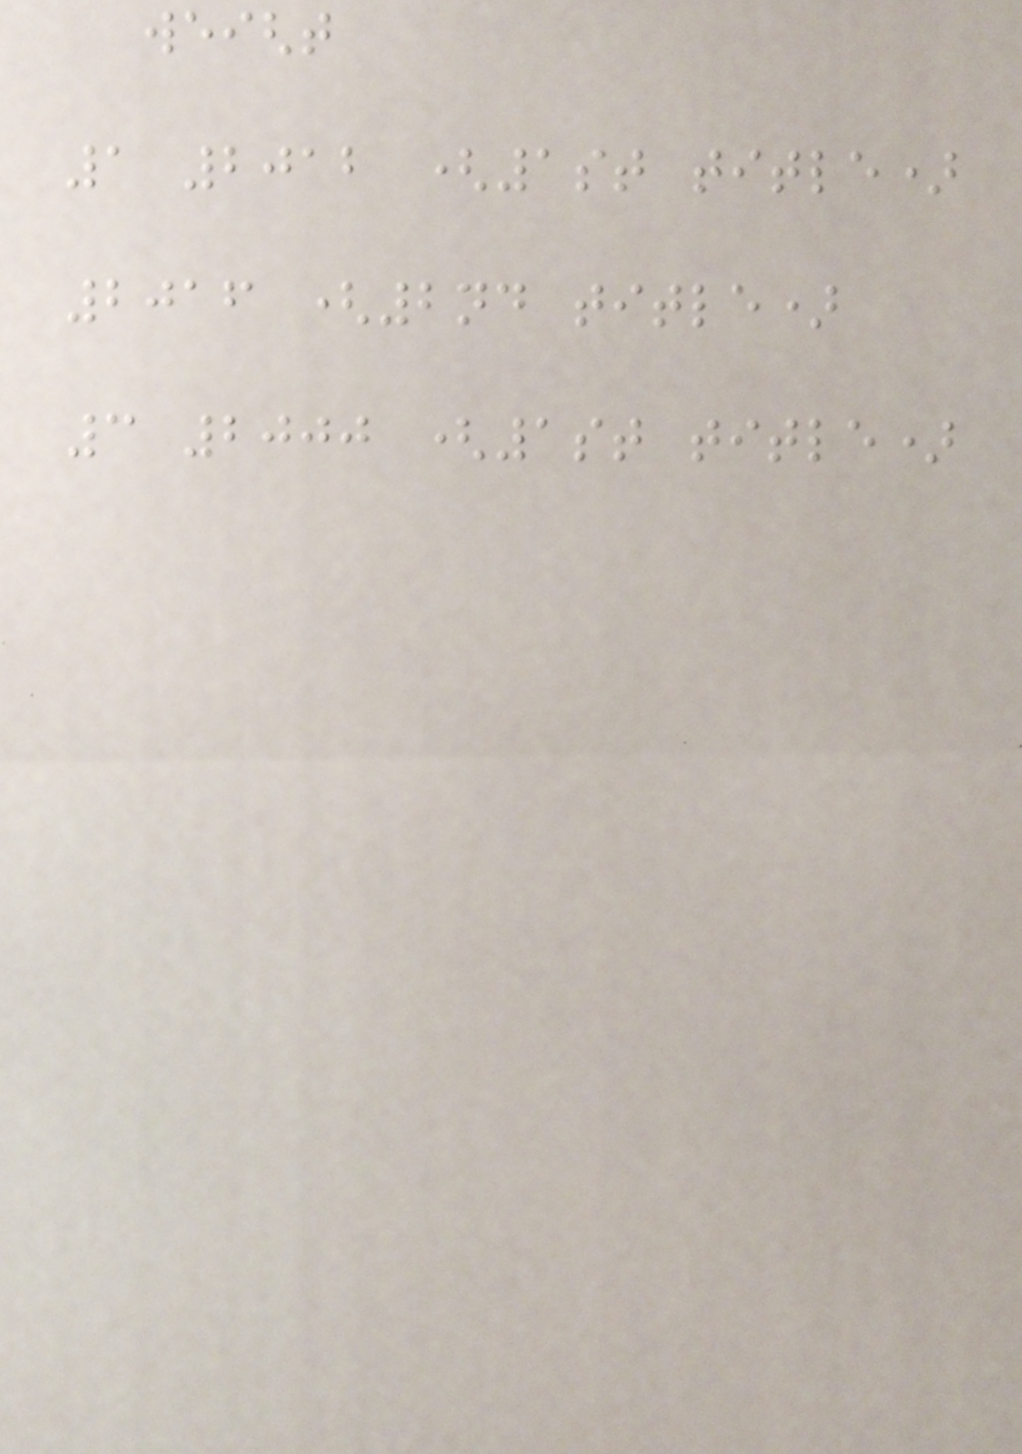weight
1 2012 (1st title)
2016 (2nd title)
3 2000 (1st title)
